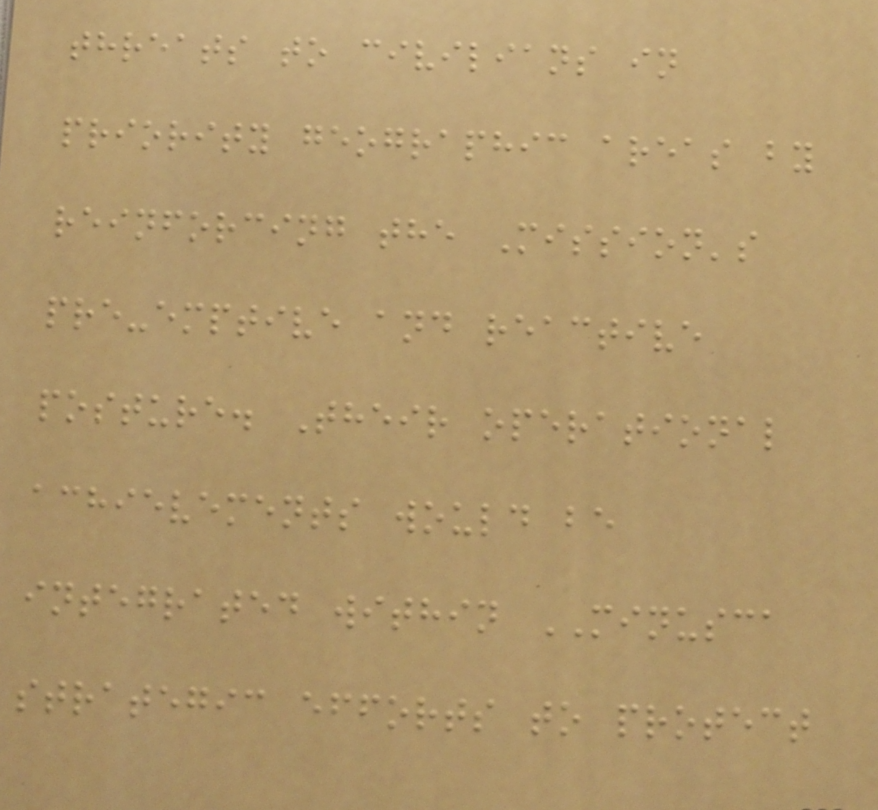threats to civilians in
priority geographic areas by
reinforcing the Mission's
pre-emptive and reactive
posture. Their operational
achievements would be
integrated within MINUSCA
strategic efforts to protect
